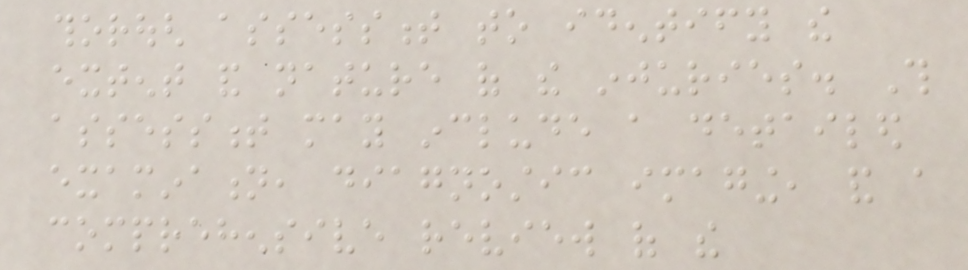thorough assessment to identify the
extent and nature of the injuries. This
assessment may include a detailed
examination, diagnostic imaging, and a
comprehensive review of the
